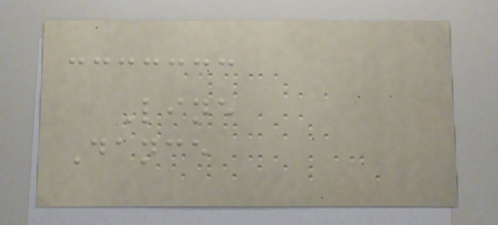Line
Dance
